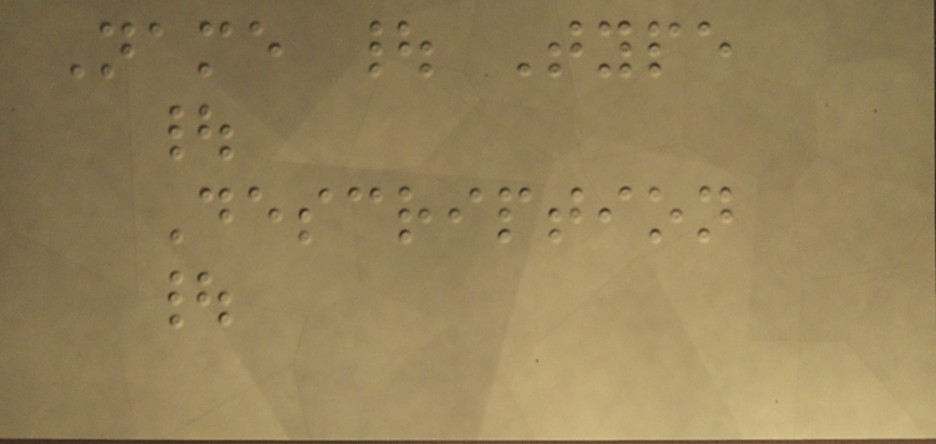Name | Type
|
Description
|
